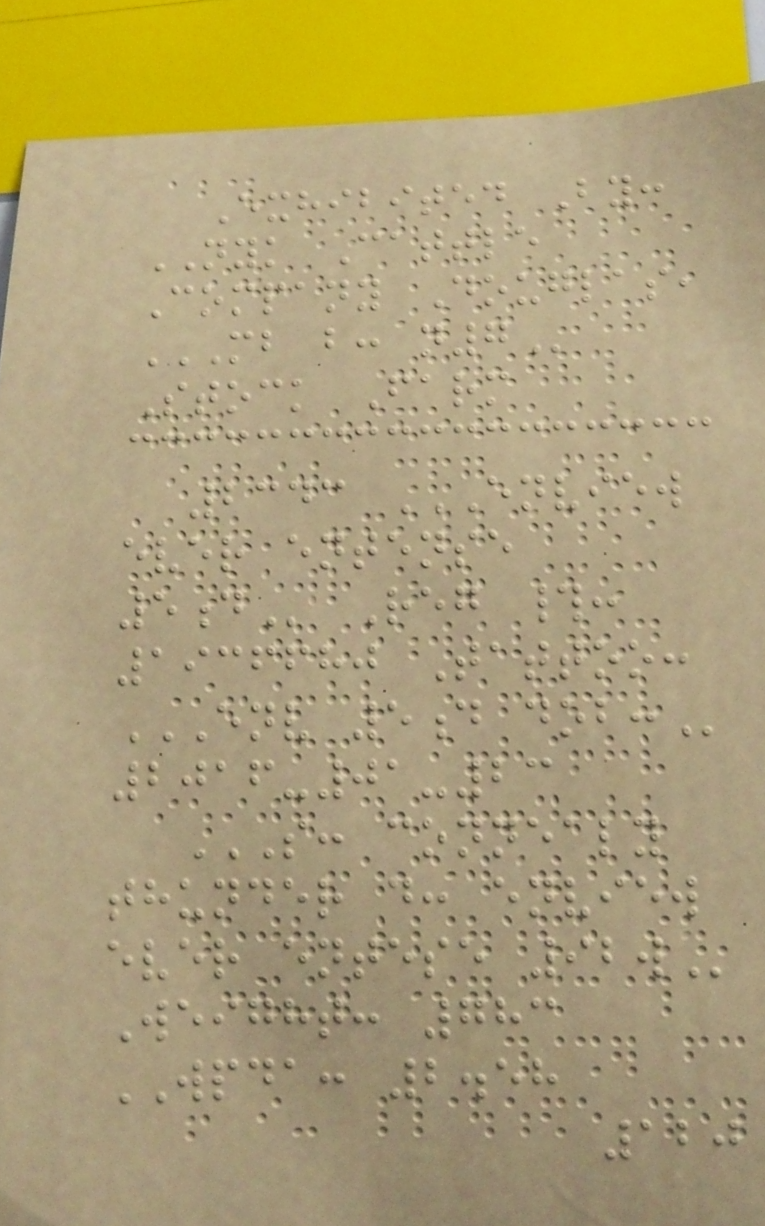Exhibited By:
NYK Cattle
Company Douglas,
MB B: N7
Stock Farm
2343 ENVIEW
EVER ENTENSE
5D Reg #:
1936680 Tattoo:
ENV 5D DOB:
2016-01-23
S: CONNEALY
THUNDER D: ENVIEW
EVER ENTESE 92W
Weight: 783
WPDA: 2.58
120
